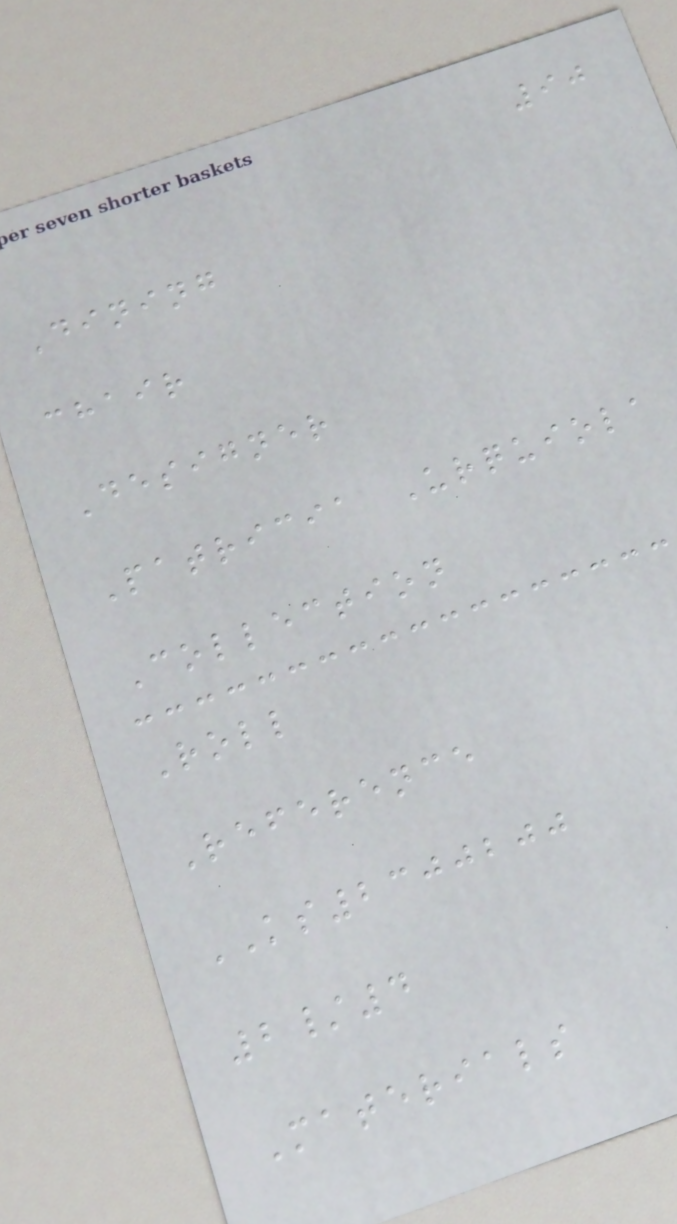90
Dining
chair
Designer
Patricia Urquiola
Collection
Roll
Reference
KS2300200
2/4
Materials
